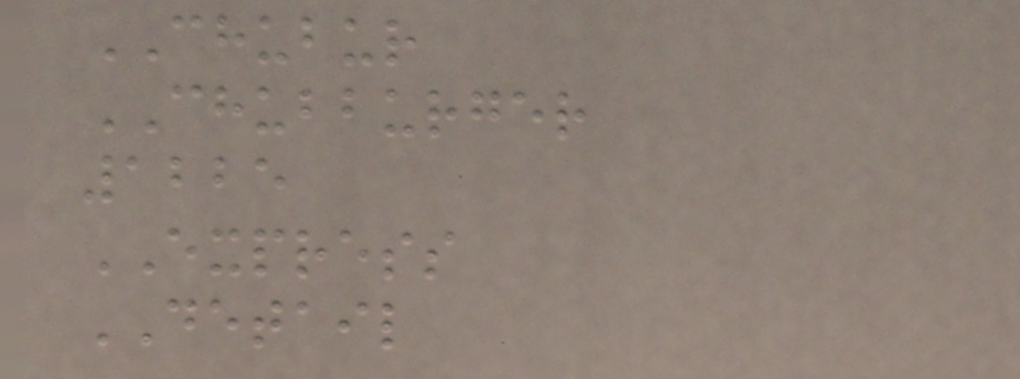CHUBUR
CHUBBURGER
1225
EXPRESS
DETAIL
